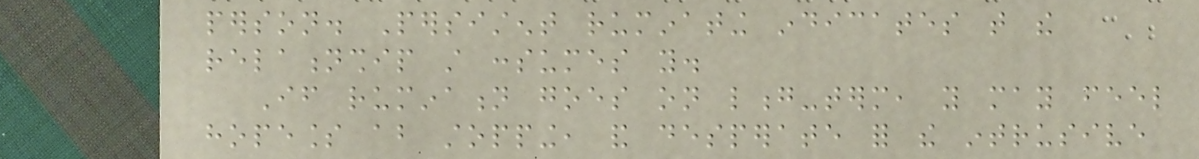person. Persistent ruminating indicates that the
relationship still consumes you.
If rumination goes on long-term, you may feel
hopeless about stopping, and desperate for the intrusive
